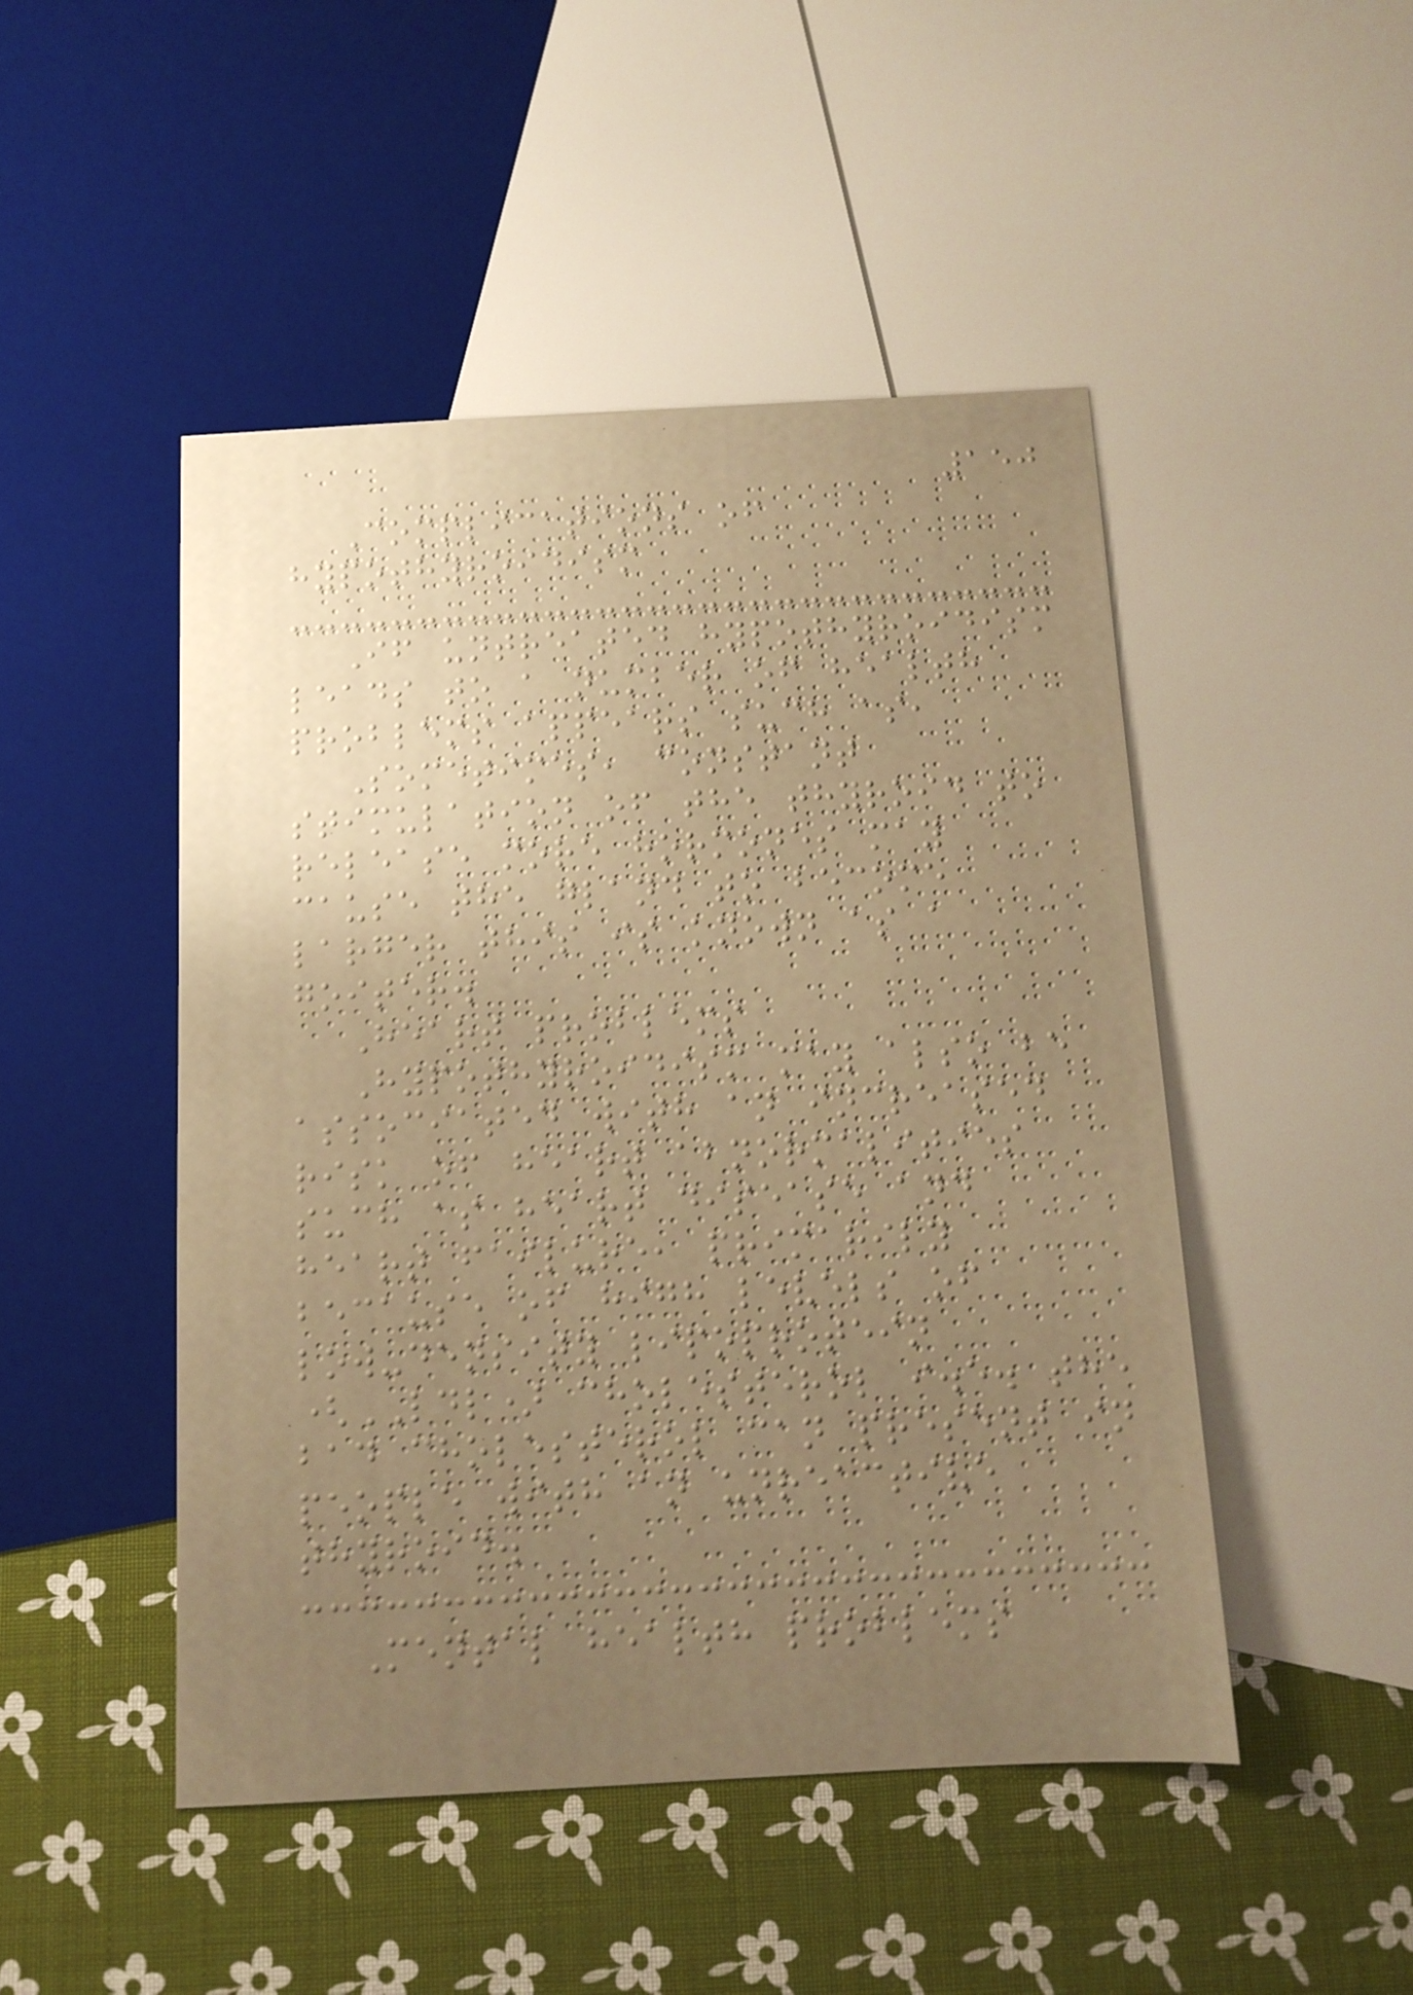150
Complications of
hypothyroidism
If untreated hypothyroidism
leads to a number of health
problems appears such as,
Sometimes, constant
stimulation of the thyroid to
release more hormones may
cause the gland to become
larger this is known as a
goiter.
Heart problems
Hypothyroidism may also be
associated with an increased
risk of heart abnormalities
such as heart disease and
heart failure, primarily
because of high levels of
low-density lipoprotein
(LDL) cholesterol i.e. the
bad cholesterol can present in
people with an unreactive
thyroid.
Mental health problems
